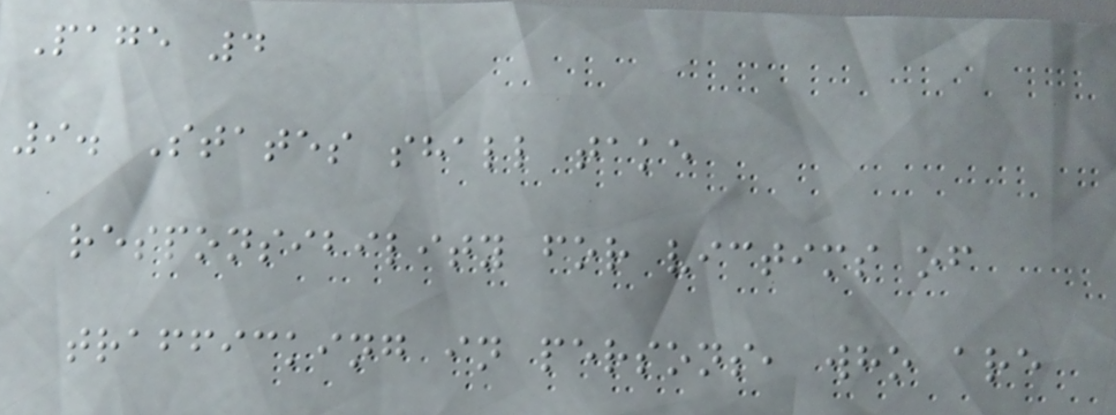Page 4
9. States shall take
responsibility for victims of
trafficking in persons, who are
